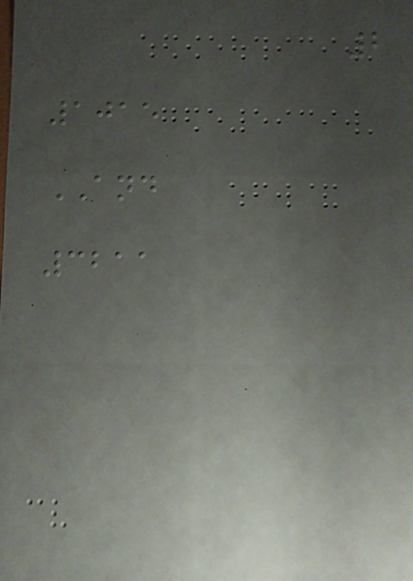2
1015
AND
3211
